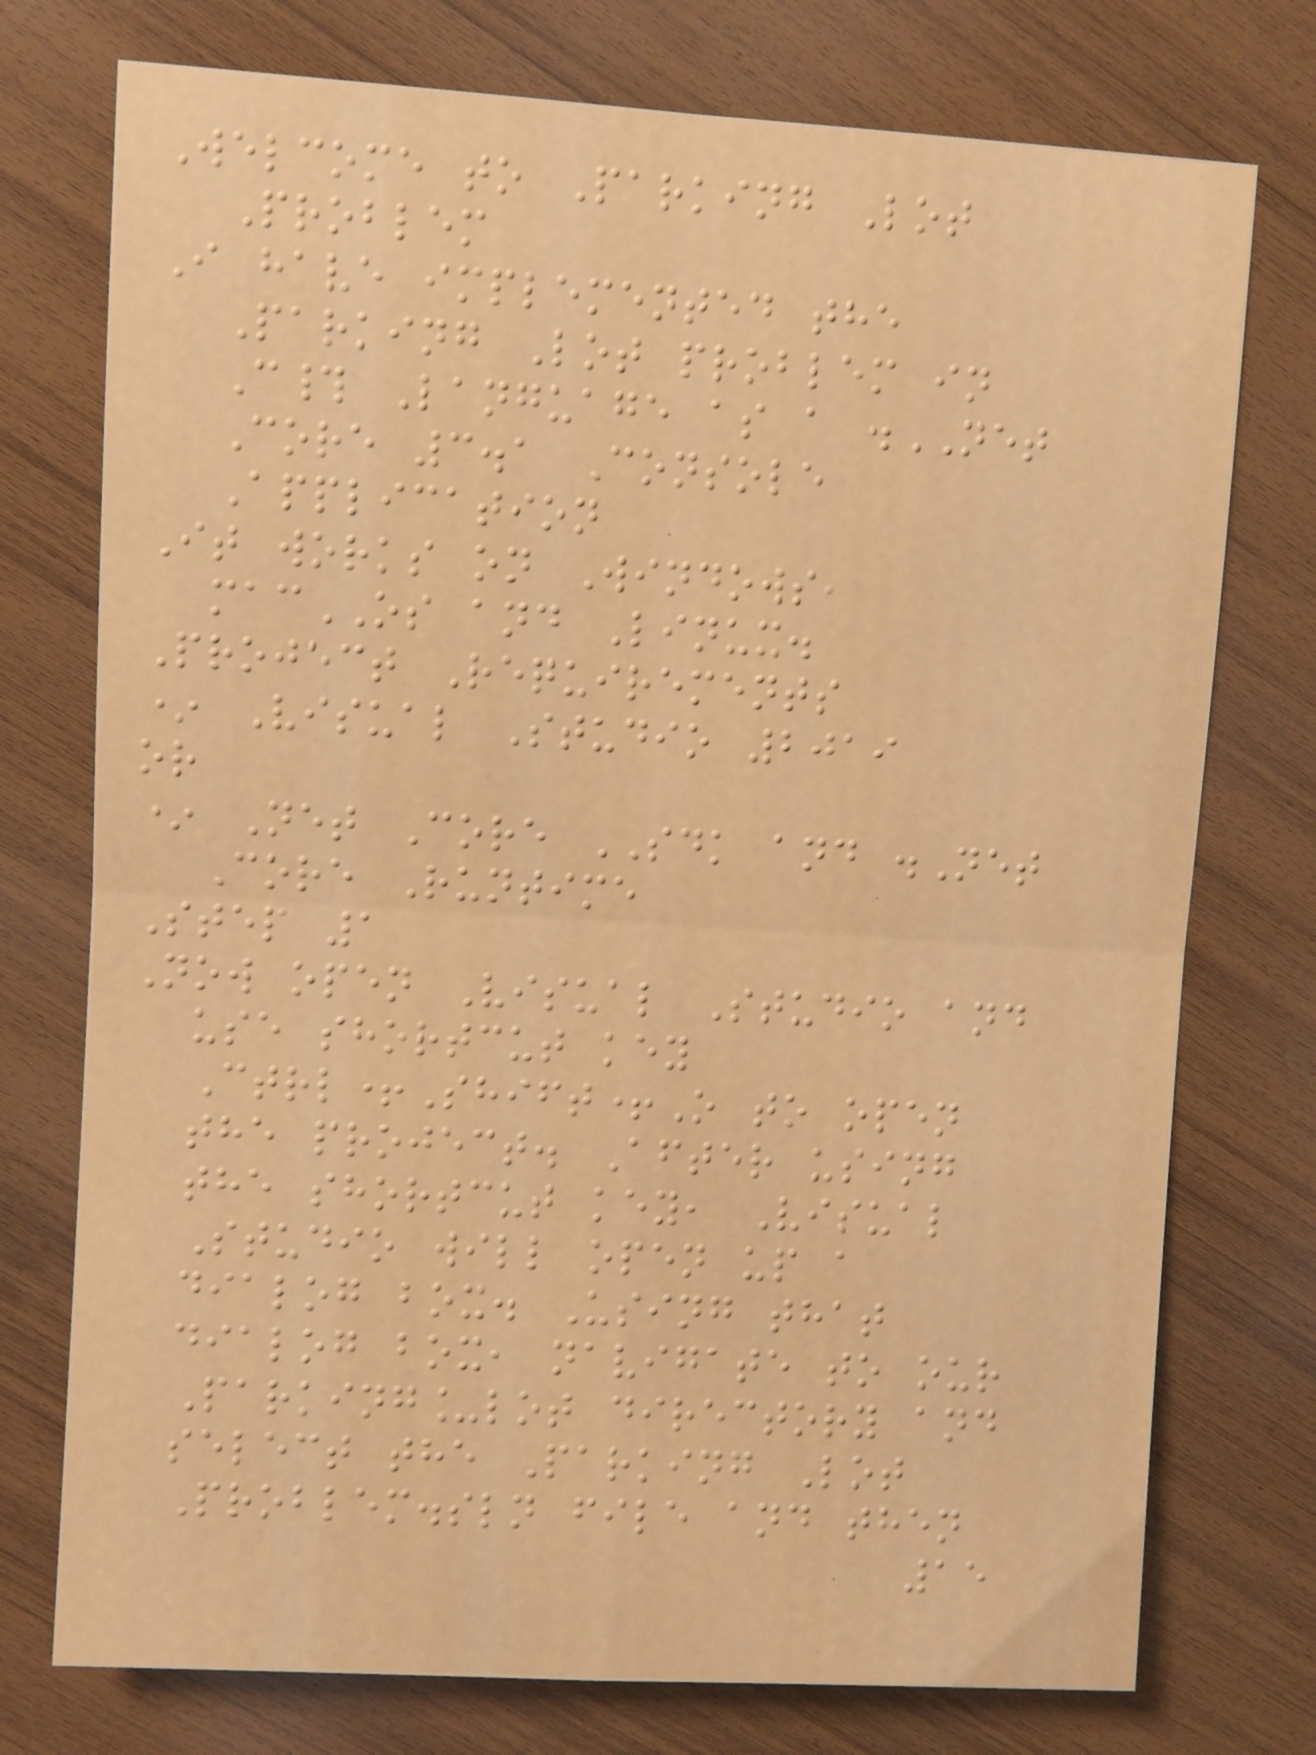Welcome to Parking Lot
Problem
I have implemented the
Parking Lot problem in
C# Language as a .NET
Core 3.1 Console
Application
It works on Windows,
macOS and Linux.
Project Requirements
* Visual Studio 2019
or
* Net Core SDK and .Net
Core Runtime
Step 1
Now open Visual Studio and
use shortcut key
Ctrl+Shift+O to open
the project. After using
the shortcut key, Visual
Studio will open up a
dialog box. Using that
dialog box, navigate to our
Parking_lot directory and
select the Parking Lot
Problem.sln file and then
15
